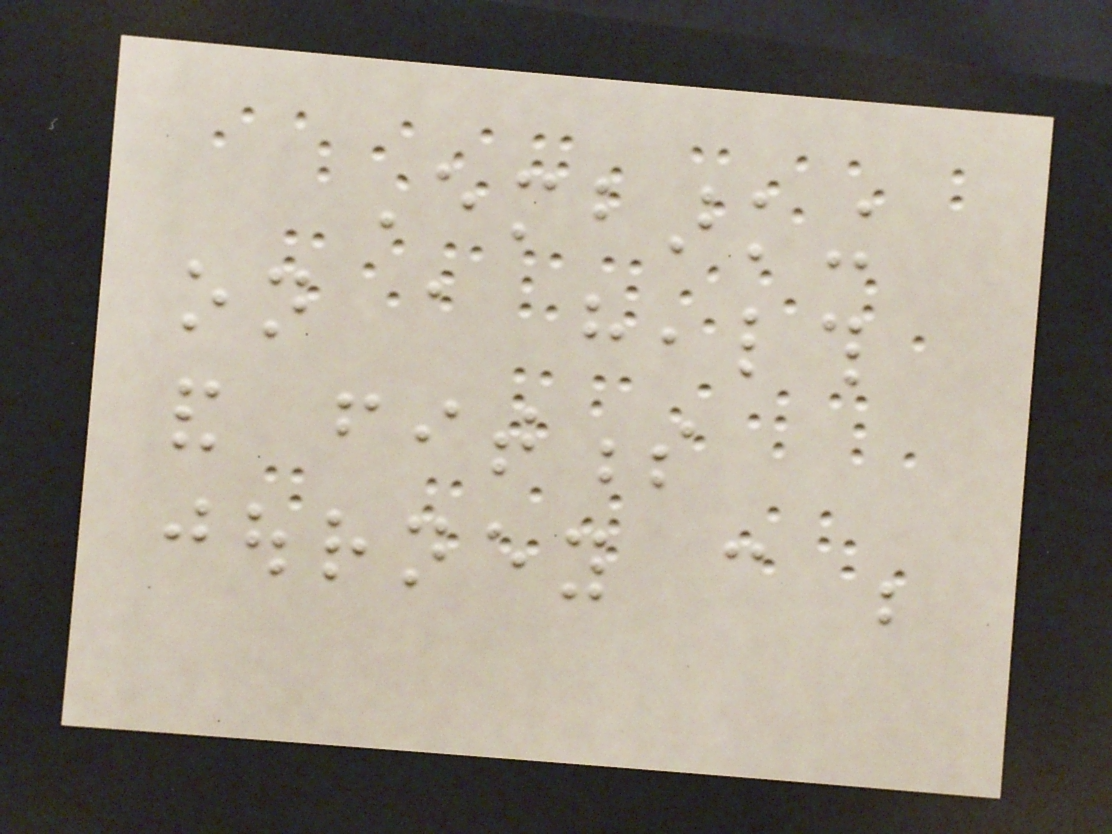Embarking
on a health
and fitness
journey can be
